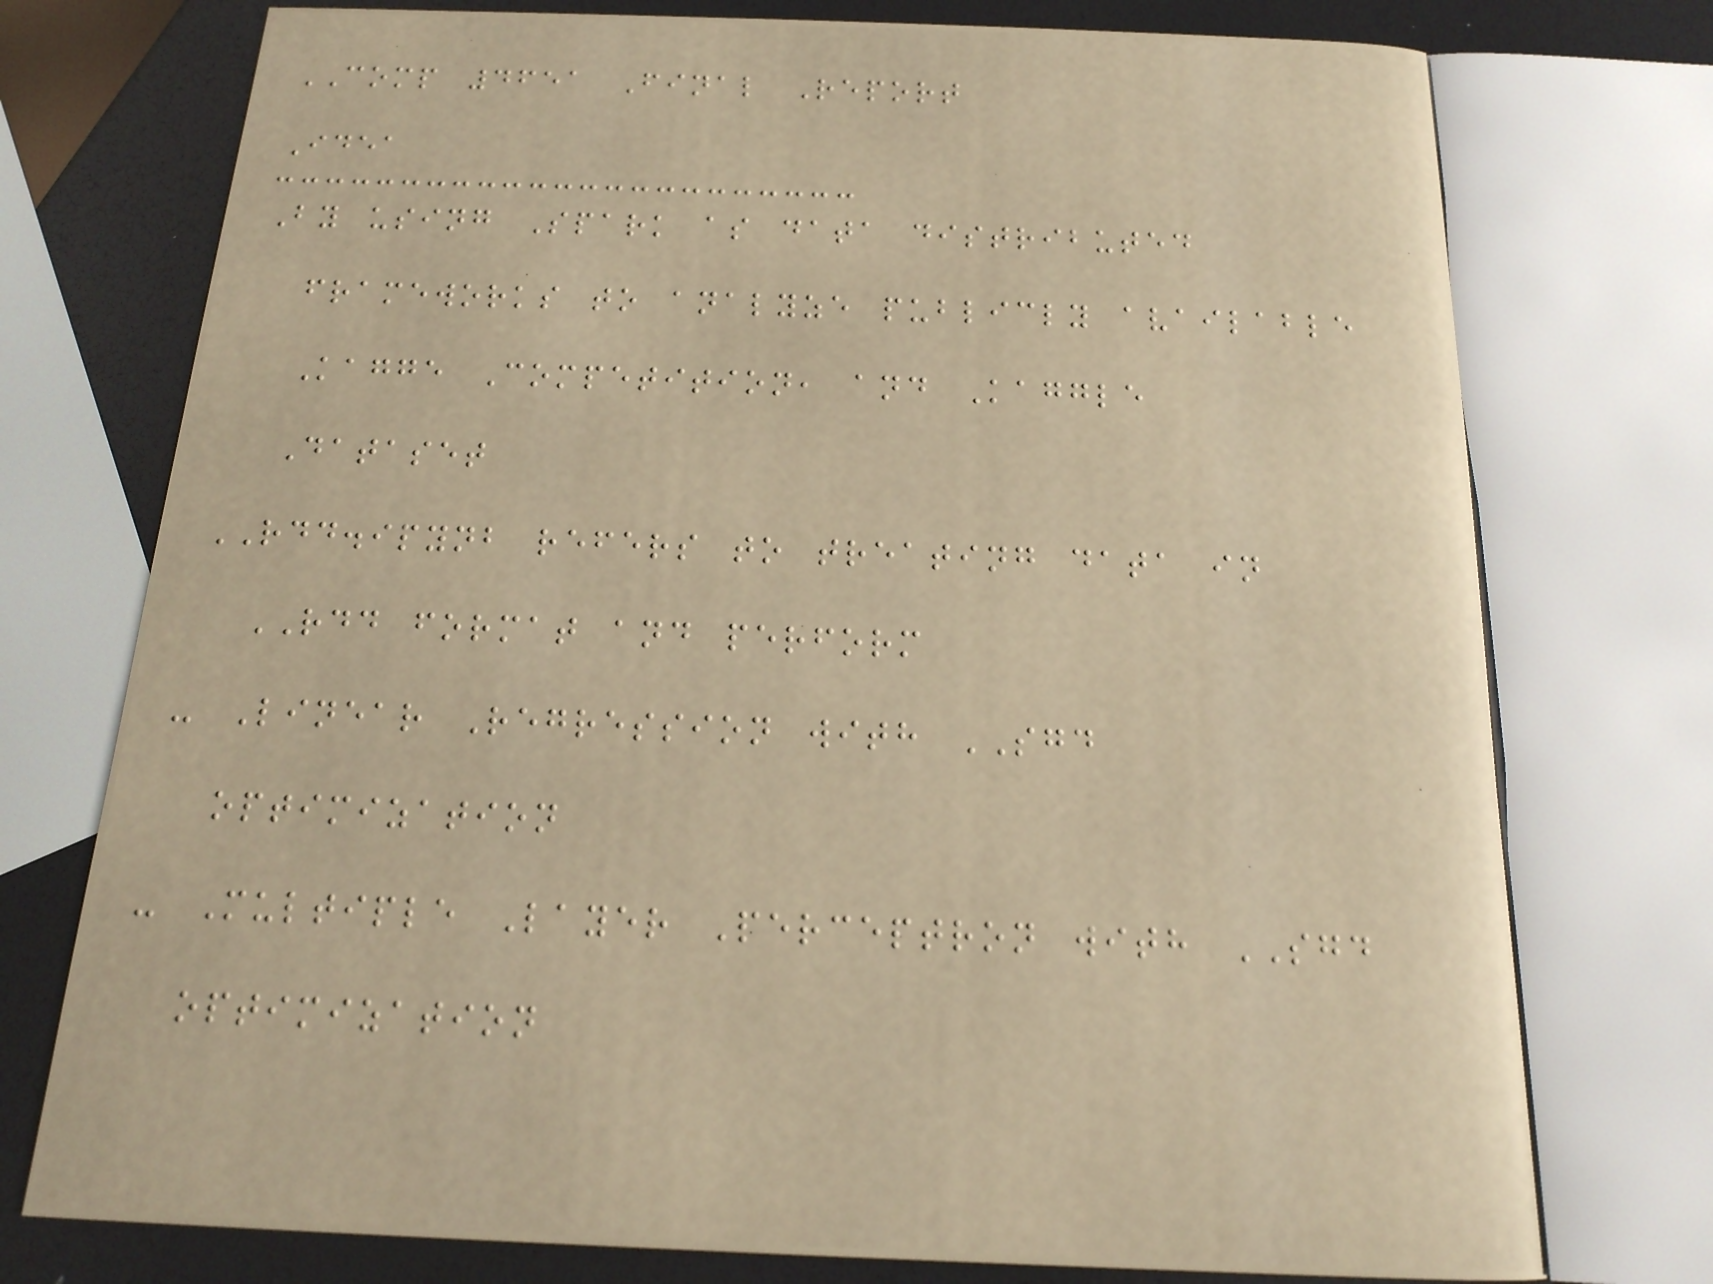COMP 4651 Final Report
Idea
By using Spark as data distributed
frameworks to analyze publicly available
Kagge Competition, and Kaggle
Dataset
RDD.ipynb refers to treating data in
RDD format and perform
- Linear Regression with SGD
optimization
- Multiple Layer Perceptron with SGD
optimization
